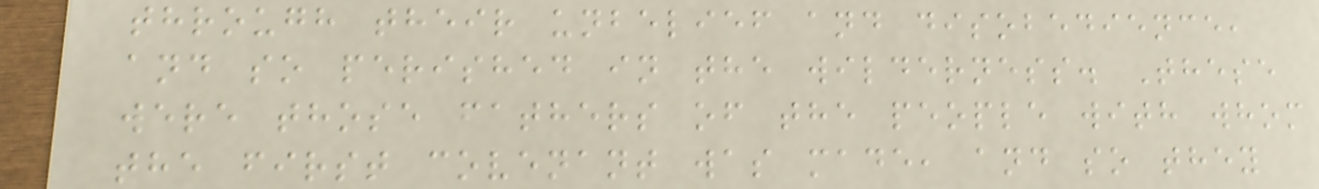through their unbelief and disobedience,
and so perished in the wilderness. These
were those fathers of the people with whom
the first covenant was made, and so they
